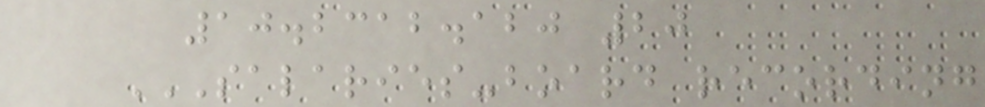10.2312.120 20
SALARIES-BOARD RECORDING
